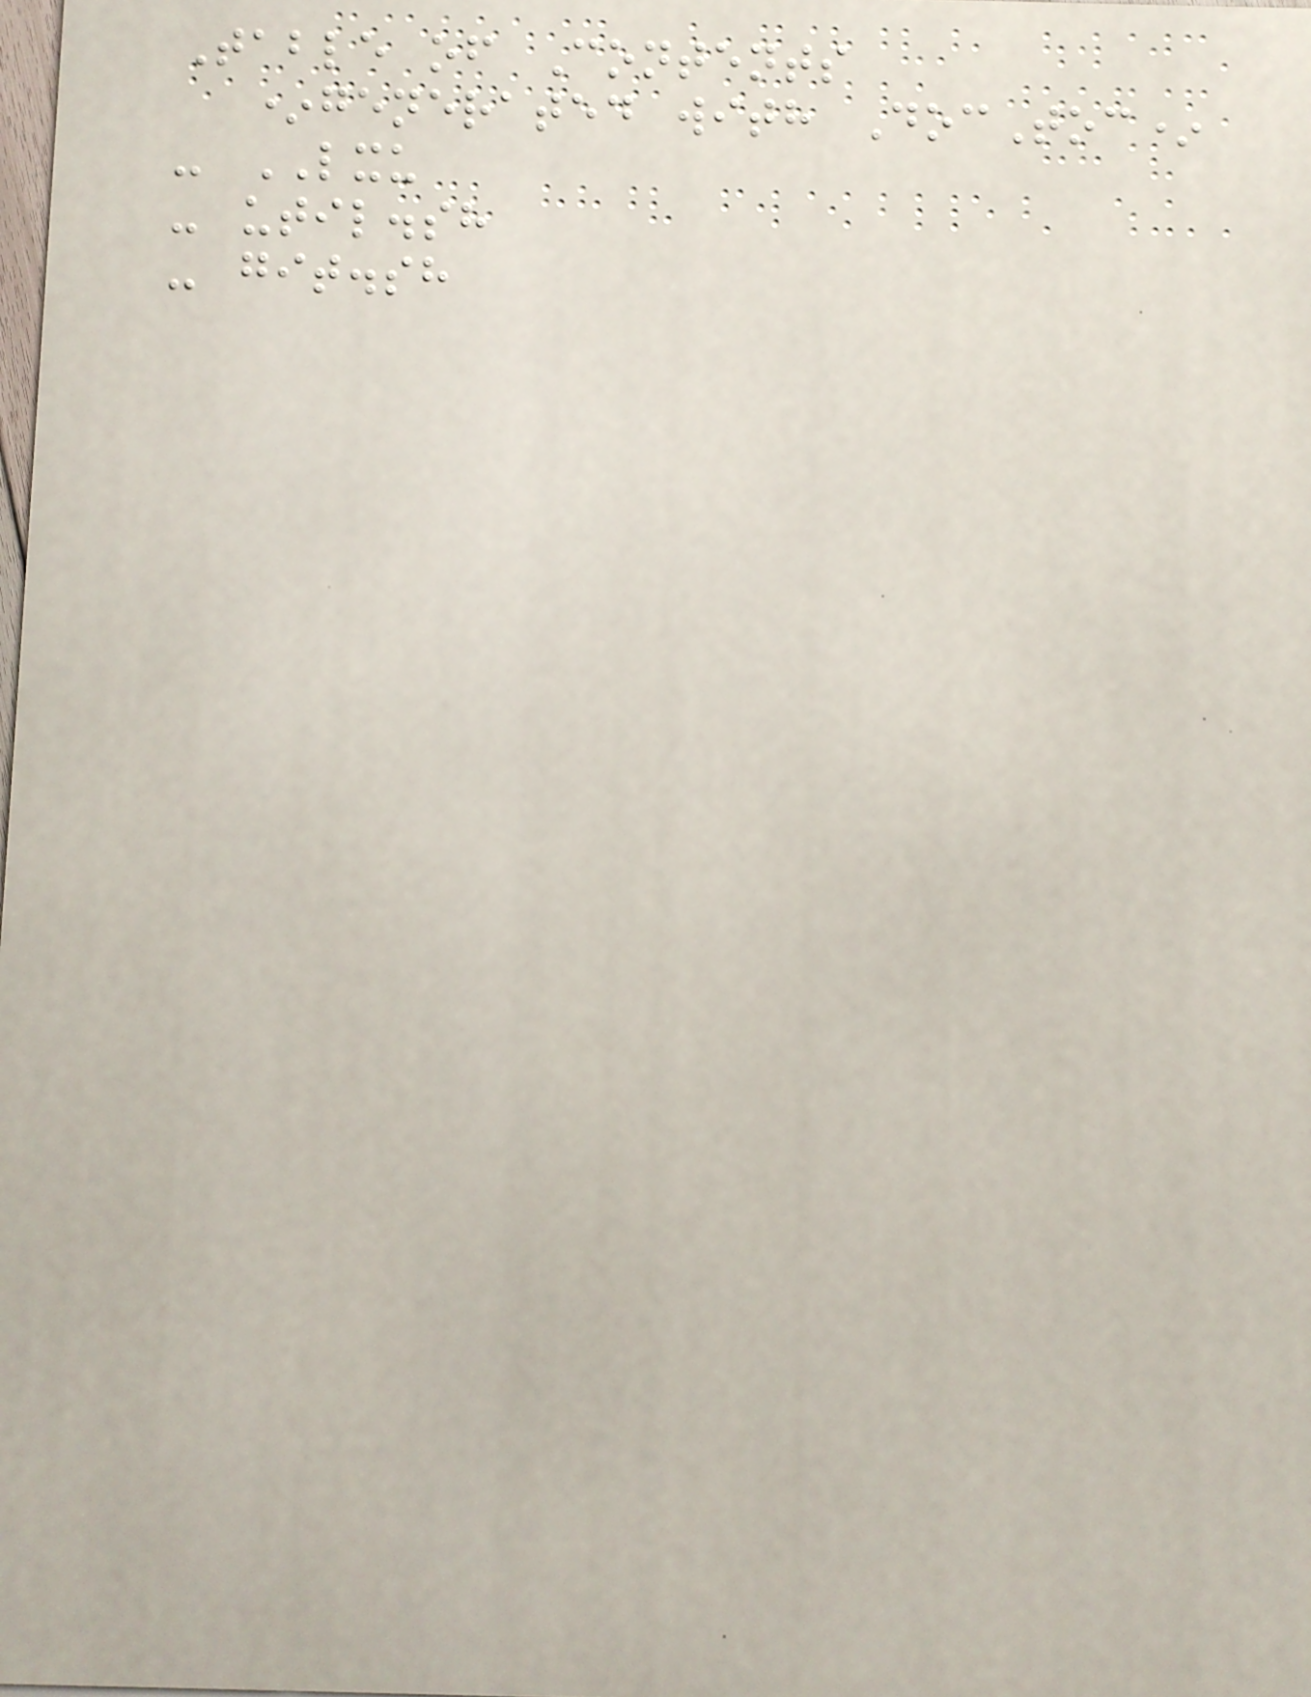Table of Contents
*generated with DocToc*
- LXU
- util.sh
- git.sh
